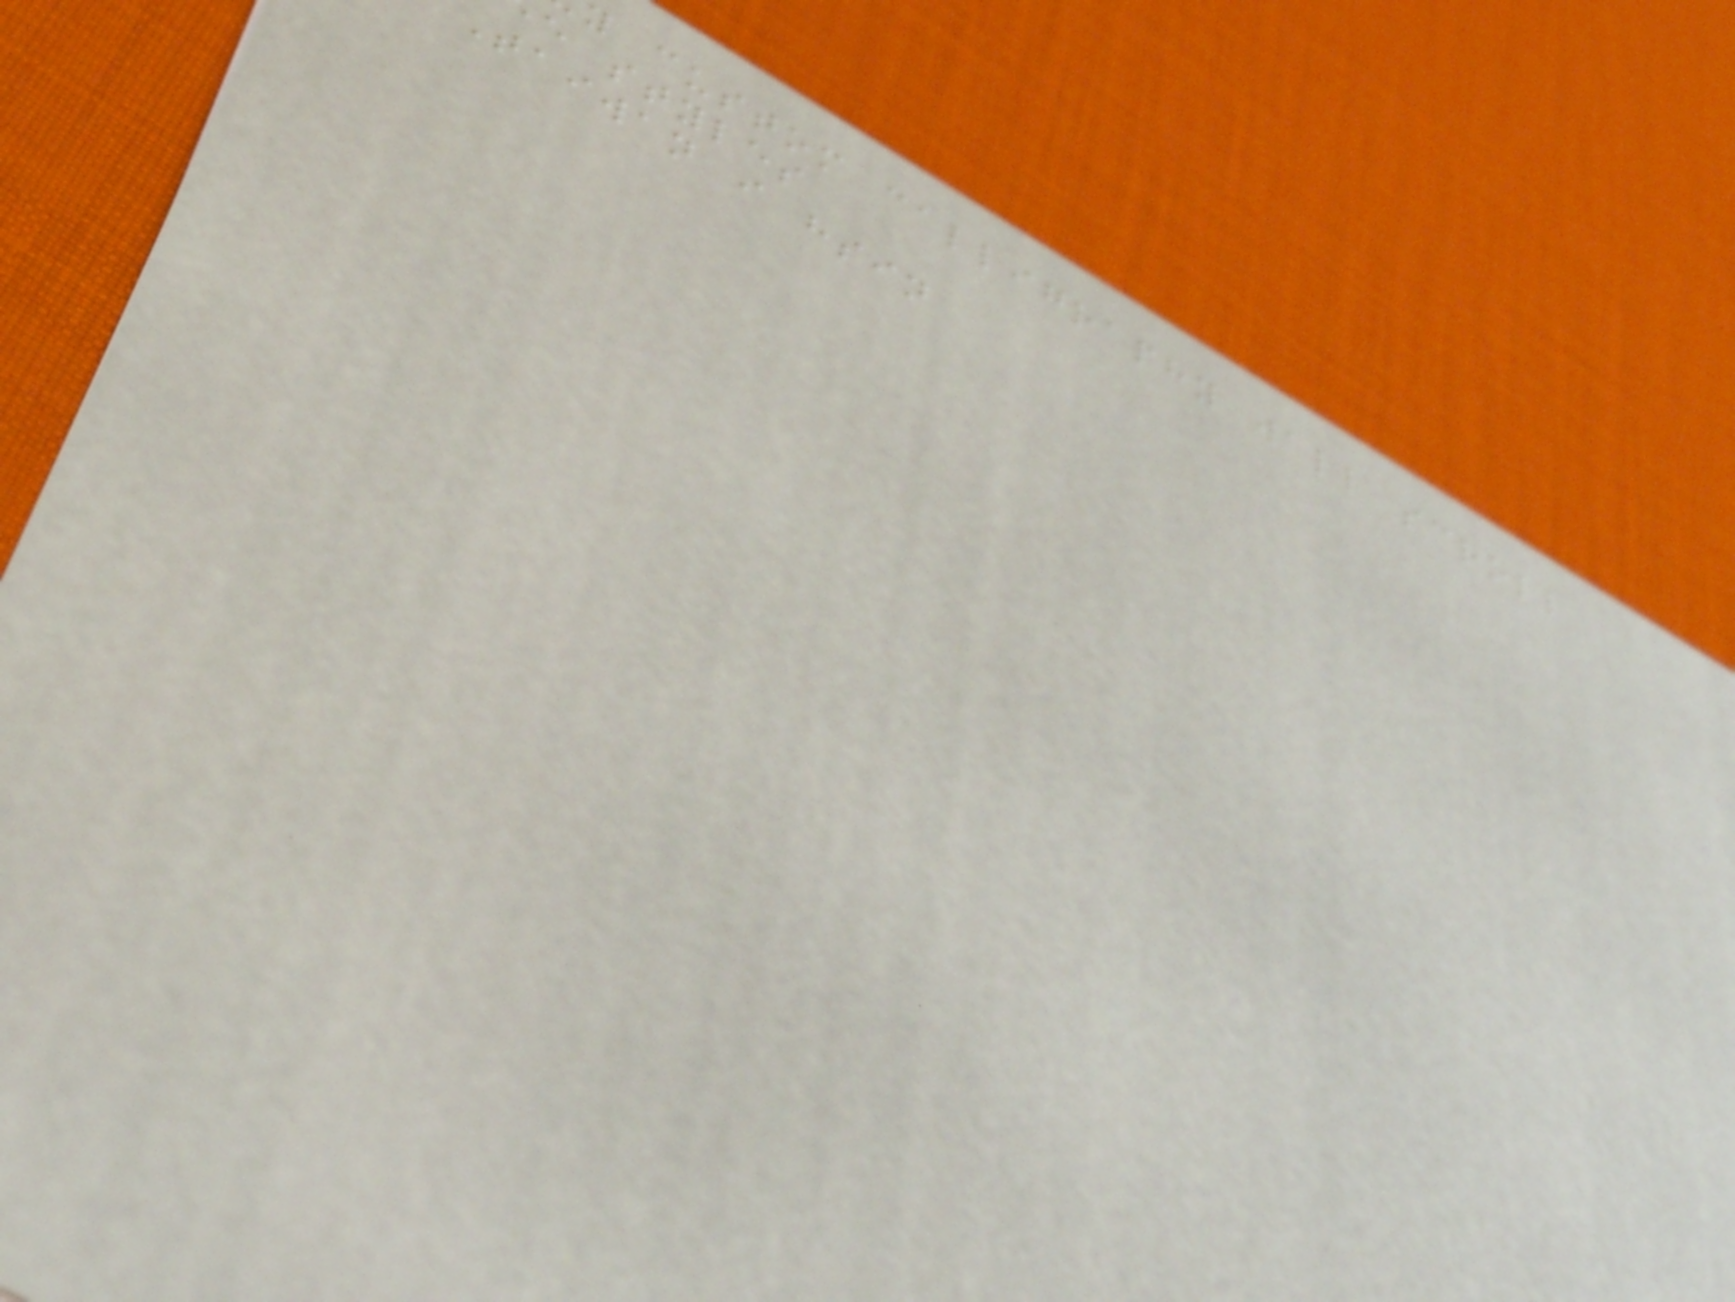y custom calligraphy wall scroll
e styles
Taiwan i hsin
